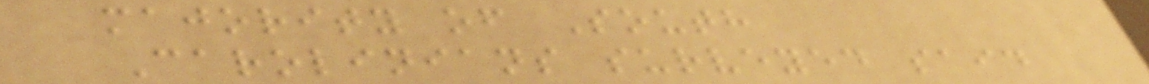majority of South
Carolinians surveyed said
